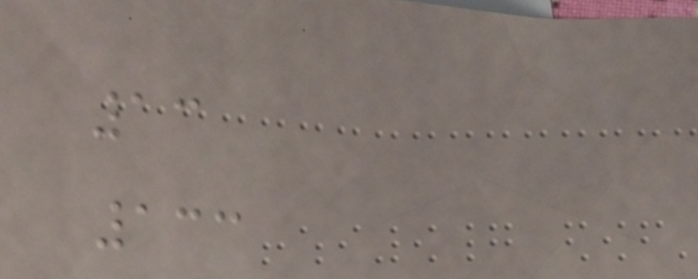13
133
